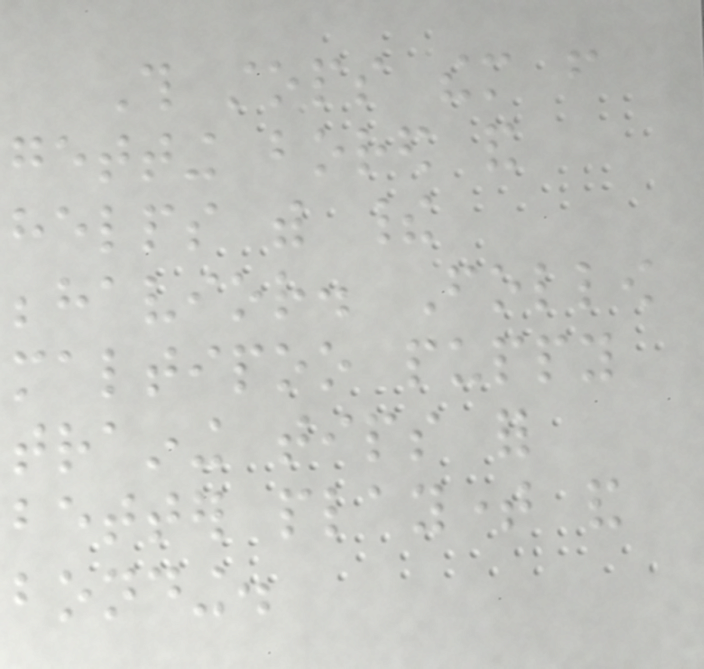This stops them from
getting bored and
helps with their
behavior. Follow
maltipoo puppy
training tips for
better playtime and
bonding.
